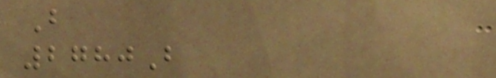B
2780B
